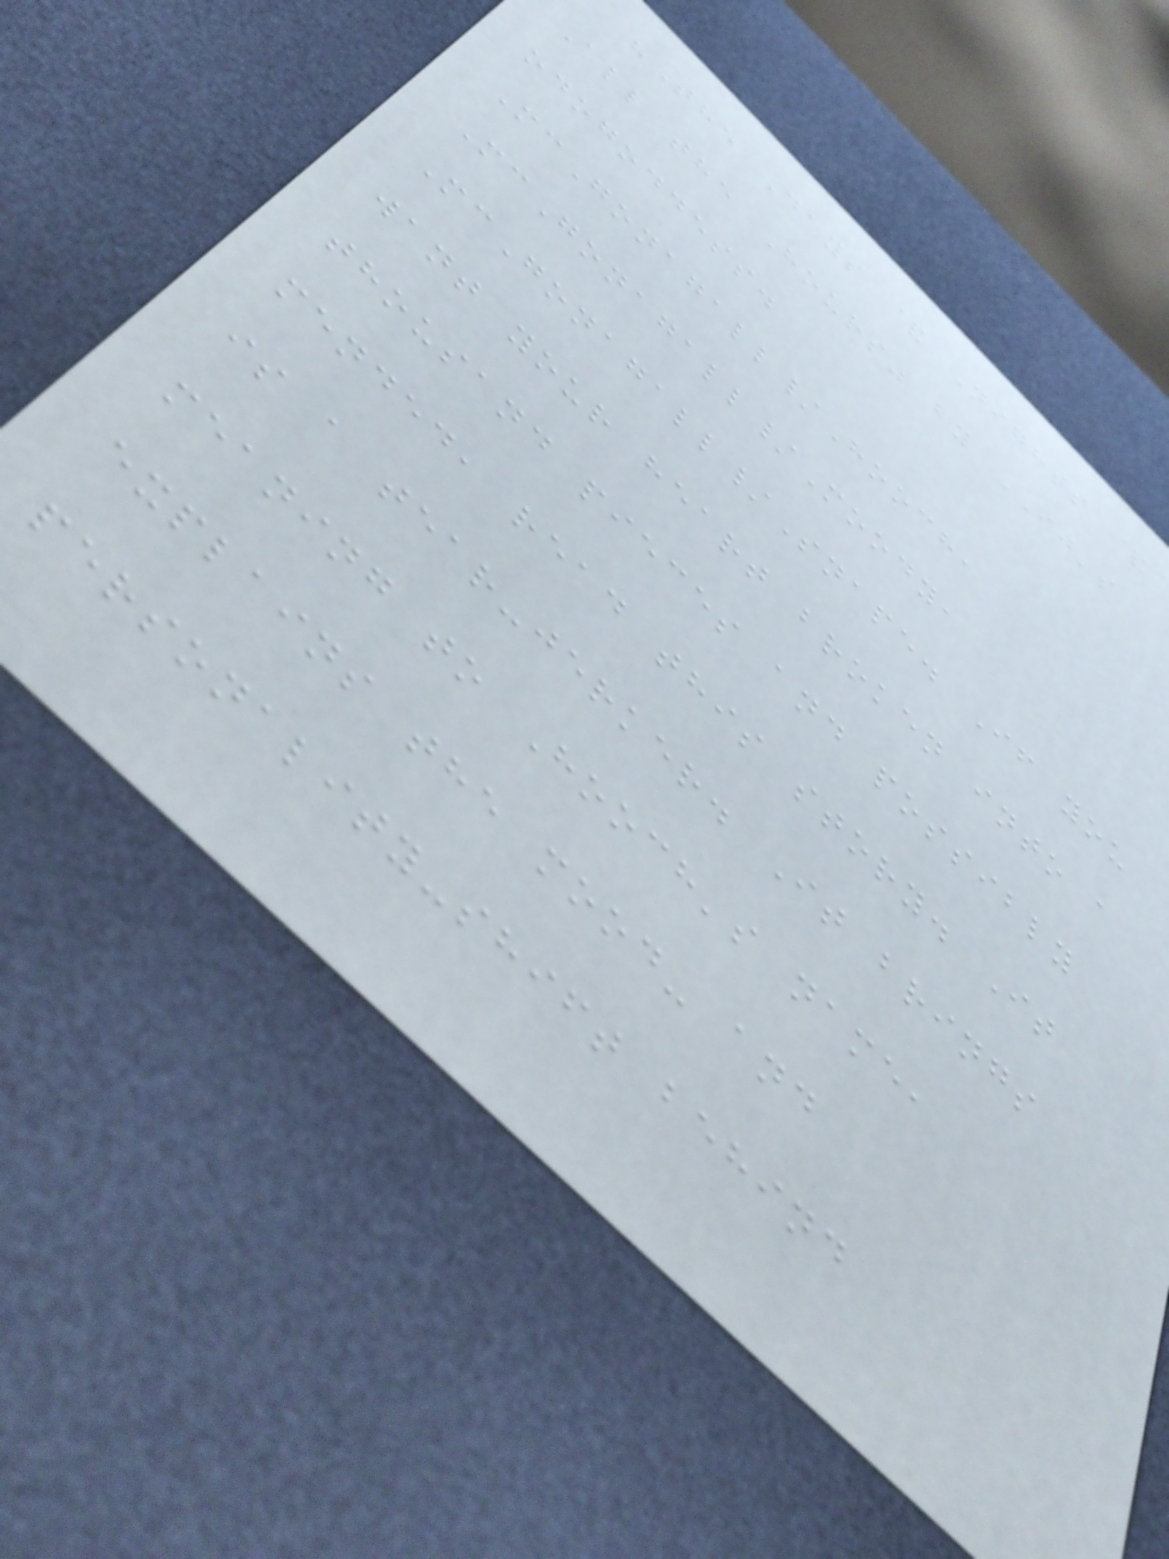"The Days & Nights &
All the Hours" by IJ's
odogoddess.
McGonagall/Hooch,
McGonagall/Moody,
McGonagall/Snape. If you
want your heart broken into a
thousand pieces and possibly
mended, read this story. It
is a tear-jerker. It brings
meaning to Hooch's name,
explains the mood- and
personality-shift behind
